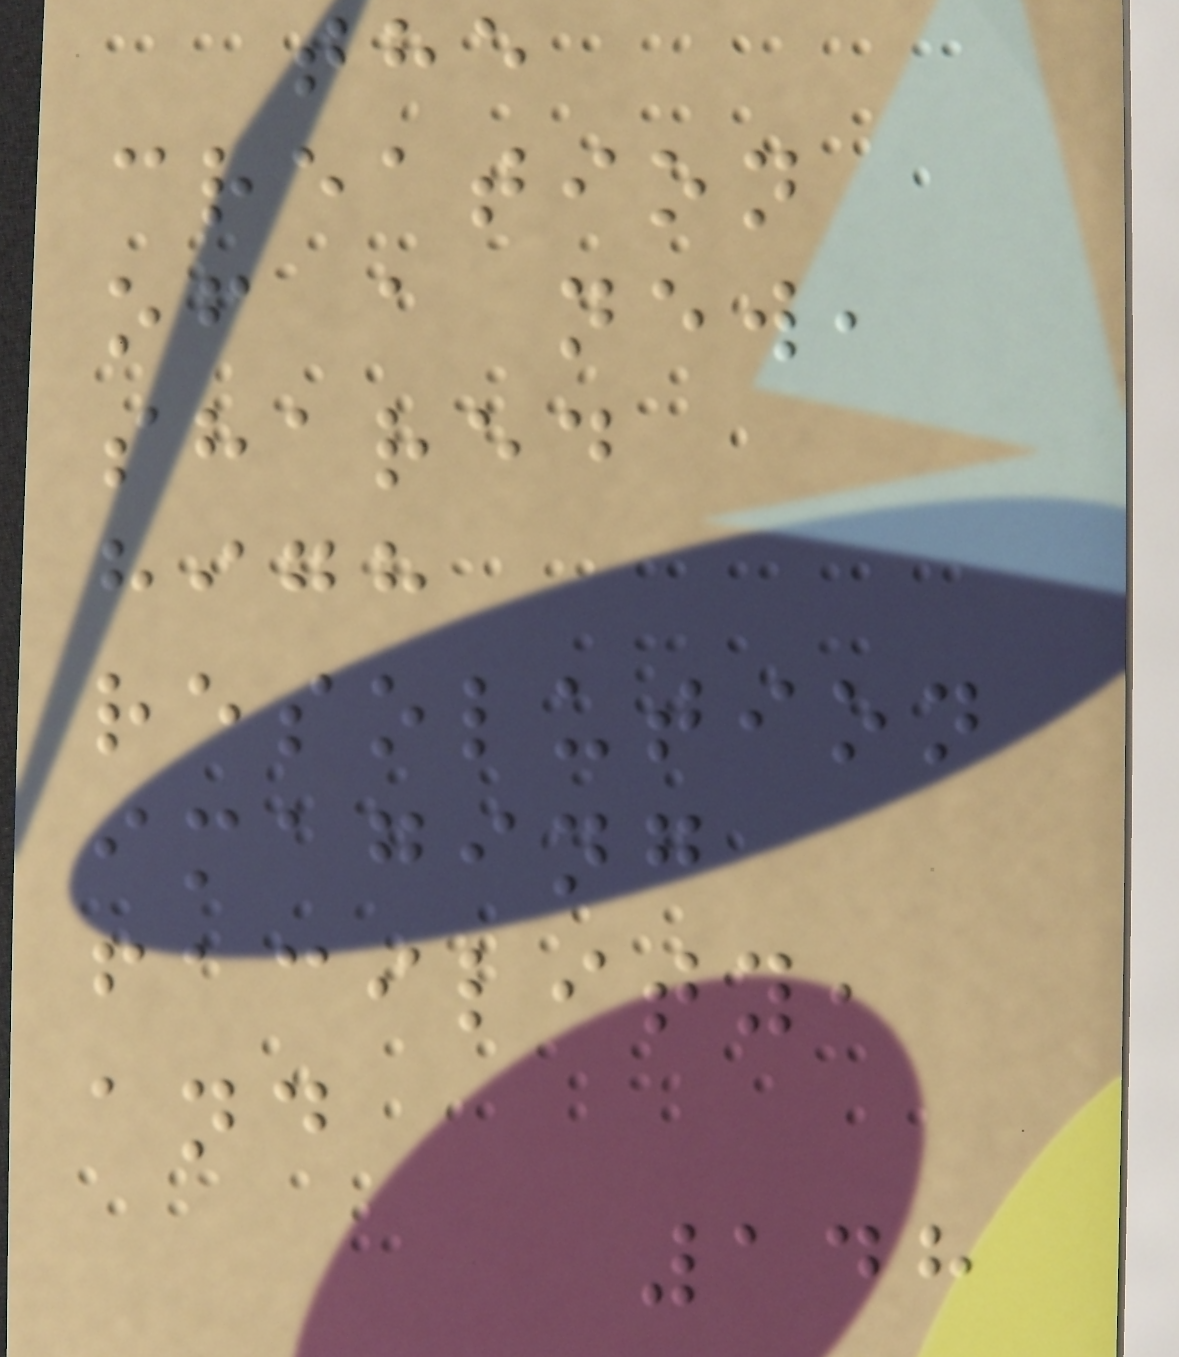the
creation
of a new,
shared
high
resolution
imaging
facility,
and
148
